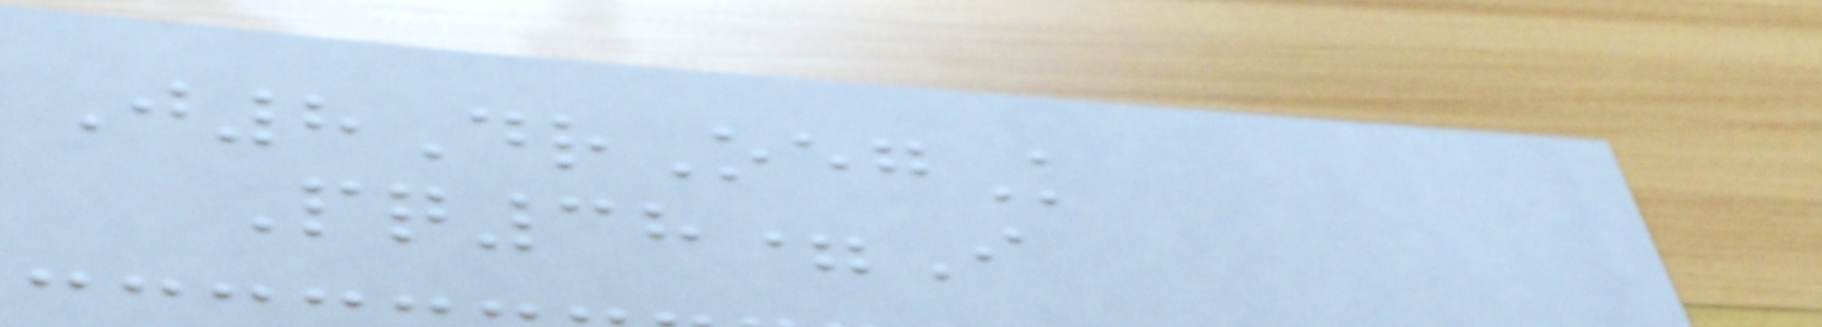J8DrOegK
Pq38=I
